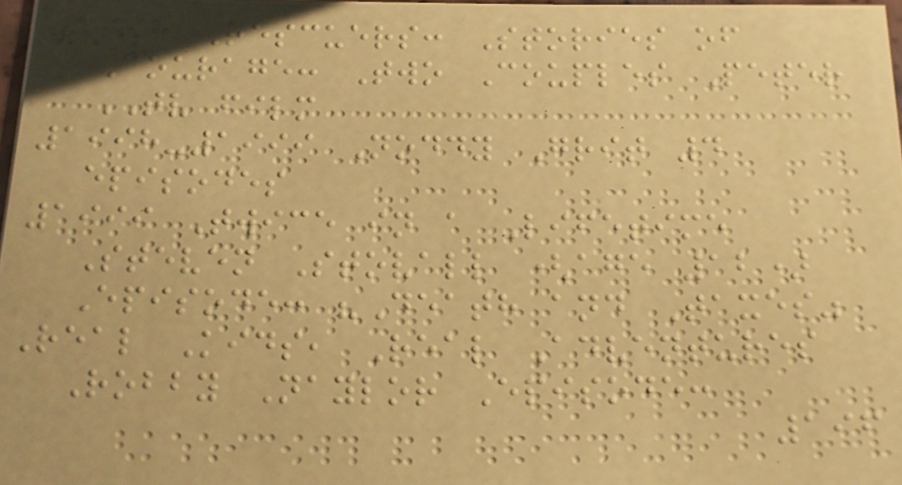1998 Rescuers: Stories of
Courage: Two Couples Peter
TV film
1998-1999 Noddy Grit 4
episodes
1999 Twice in a Lifetime
Steven Stovall (age 12)
Episode: "Death and Taxes"
Real Kids, Real Adventures
Robby Naylor Episode:
196
